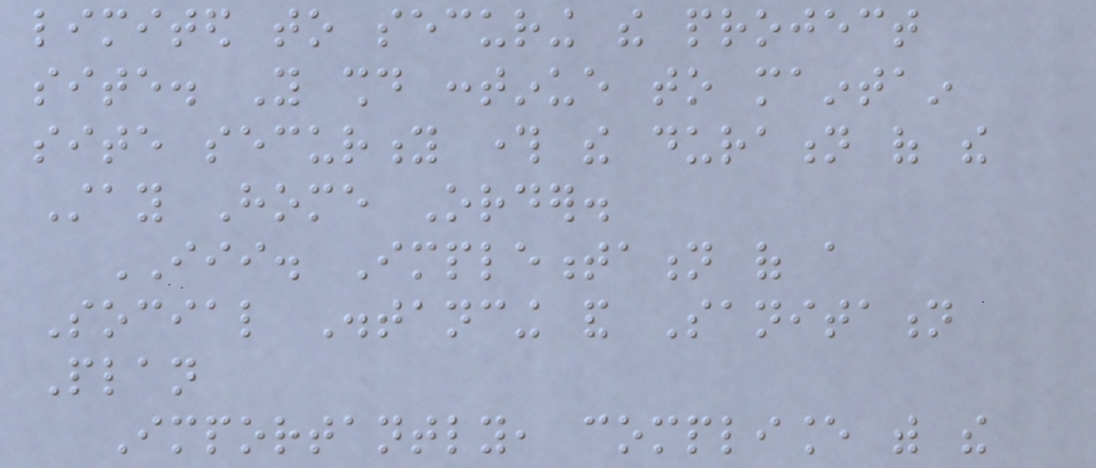limited to securing the project
site. You should continue to maintain
site security through the duration of the
Stay Home Order.
III. Implementation of a
Social Distancing and Sanitation
Plan
Importantly, compliance with the
